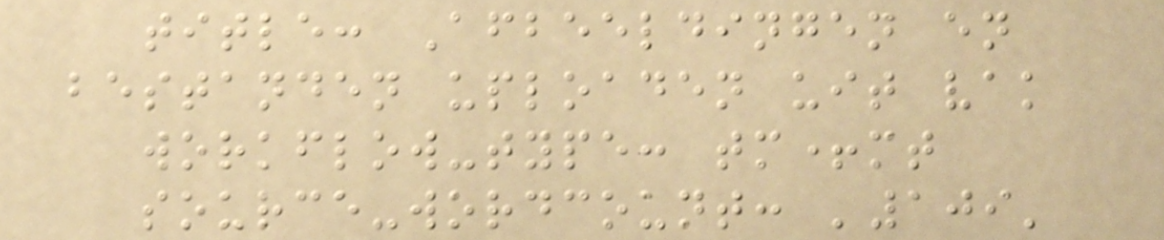title: Afbeeldingen en
bestanden uploaden uit vak
workflow-type: tm+mt
source-wordcount: '109'
